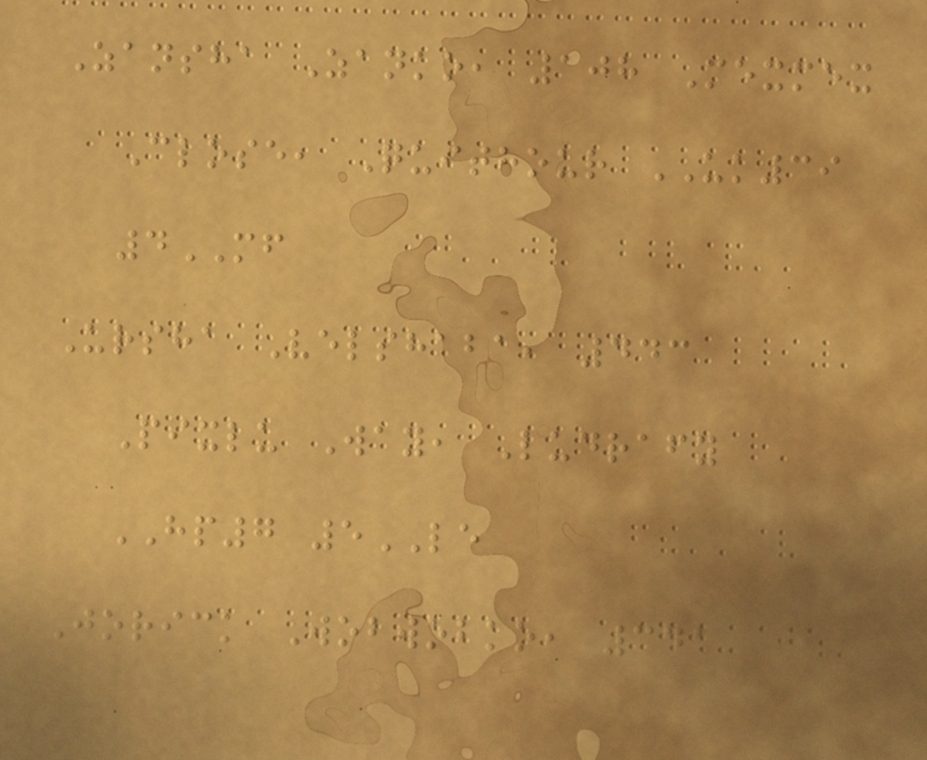Zansha Zanko, 108 Mexmex
Close, Quithour UK39
4MF
Ursha Velshaba, 443
Pixlu Way, Ludrafy
HP7 5LE
Jorick Wobwobko, 341
